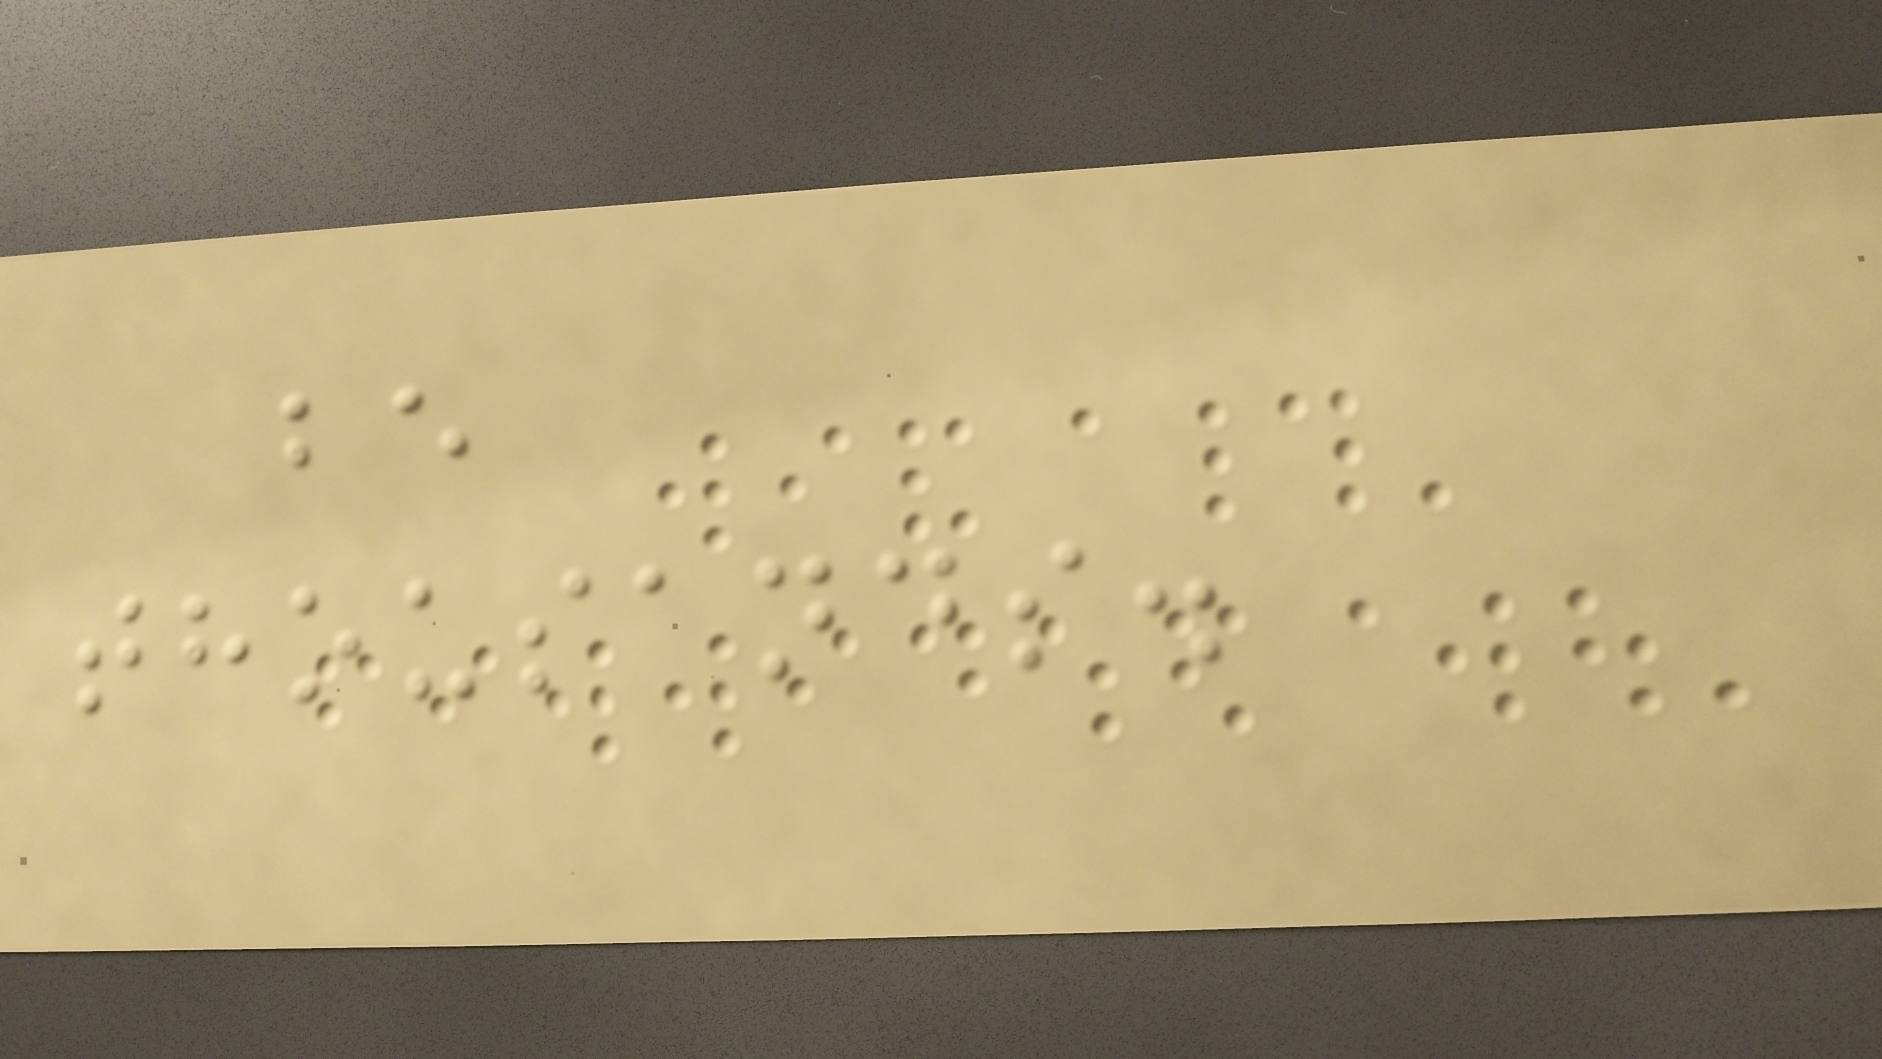be
thousands.
